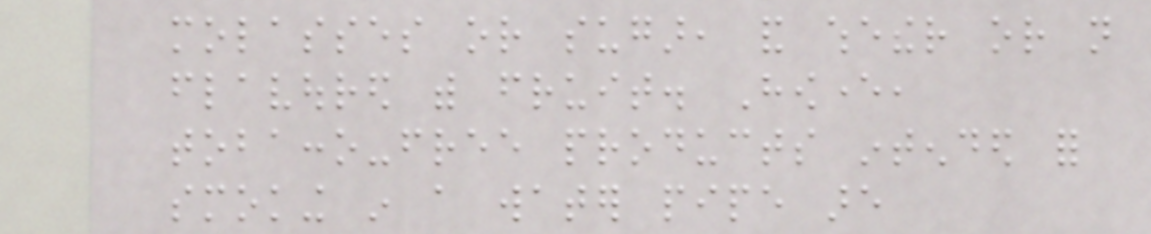molasses or sugar, and whether or not
flavoured with fruit. However,
tobacco-free products intended for
smoking in a water pipe are
